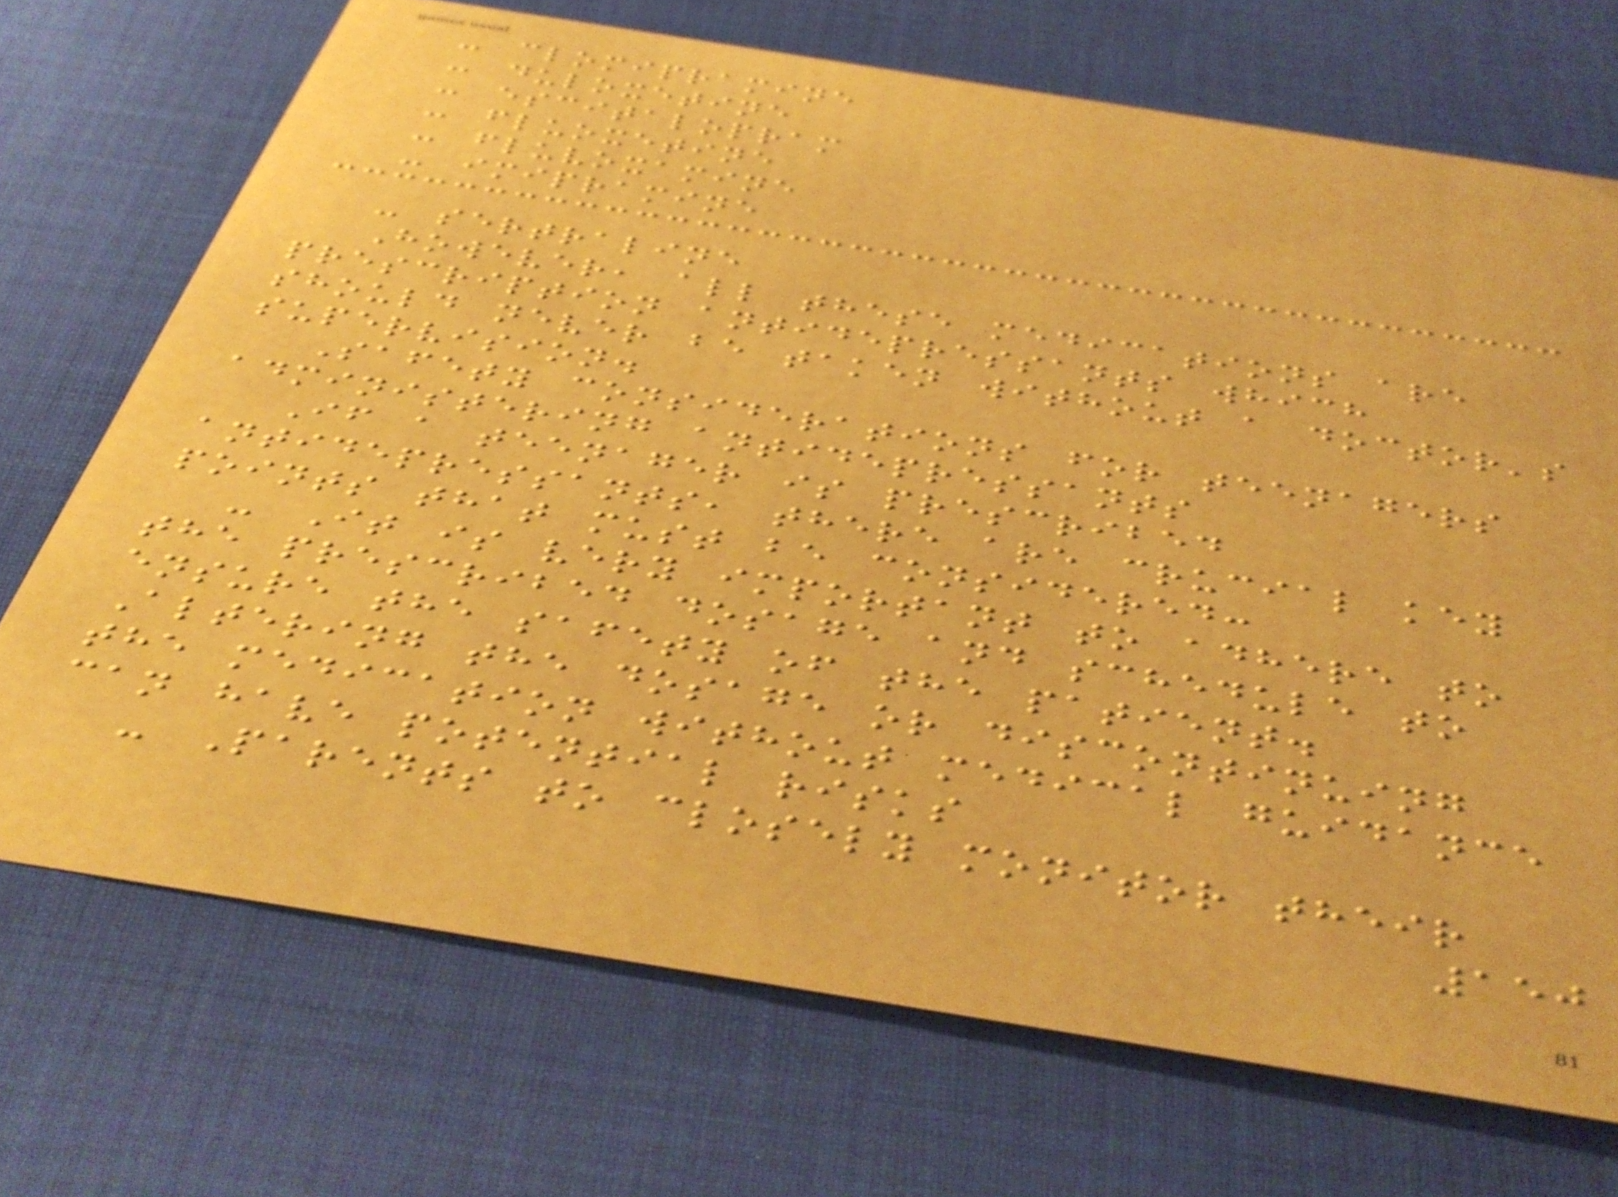- clomipramine
- duloxetine
- escitalopram
- fluoxetine
- fluvoxamine
- imipramine
- sertraline
However, all these medications are
prescription antidepressants which
should never be taken without a doctor's
supervision.
Safety considerations for teenagers
administering antidepressants
If a teenager is prescribed
antidepressants, there are crucial key
points that must be considered:
- It is very important to adhere to
the prescribed dosage and schedule to
ensure the safety of the patient.
Altering the dosage or discontinuing
the medication without medical guidance
can have potential risks
- Parents to closely monitor their
150
